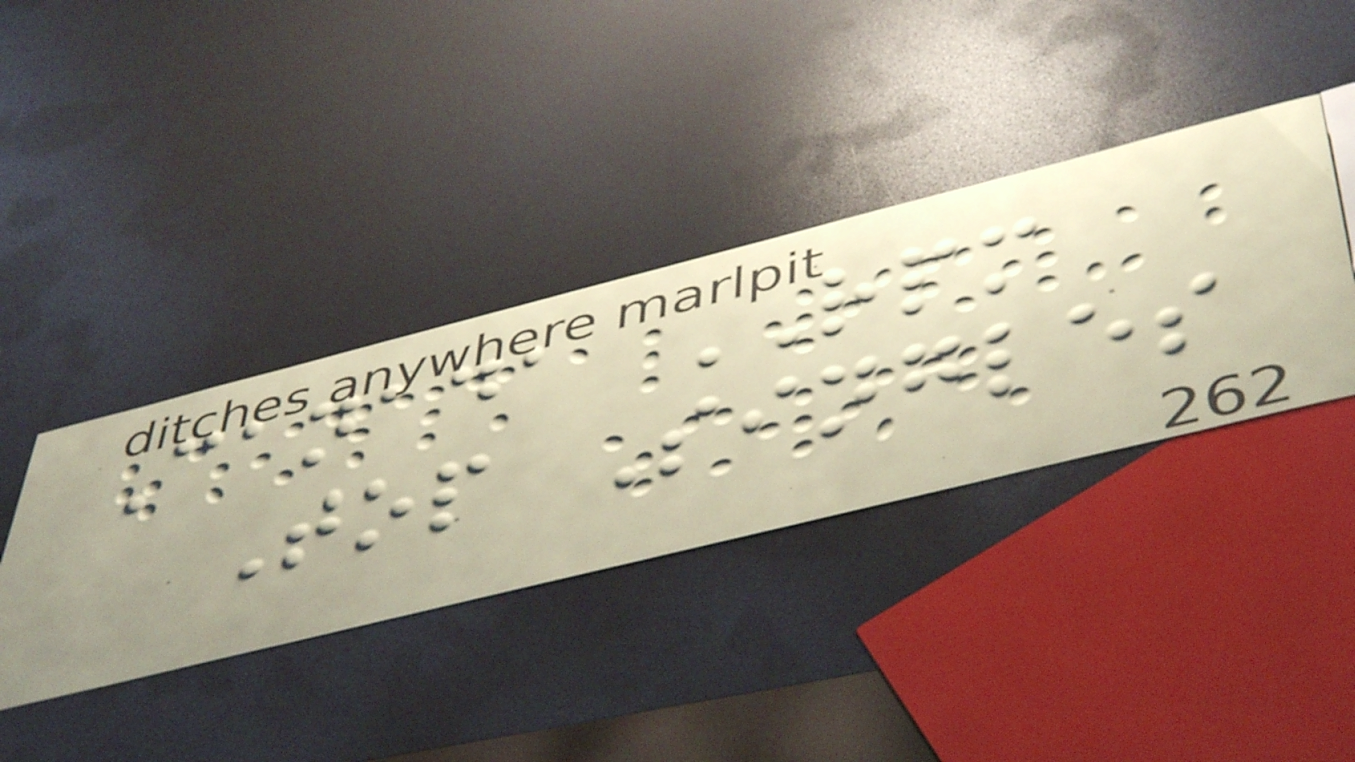Canada RPM
Top Singles
